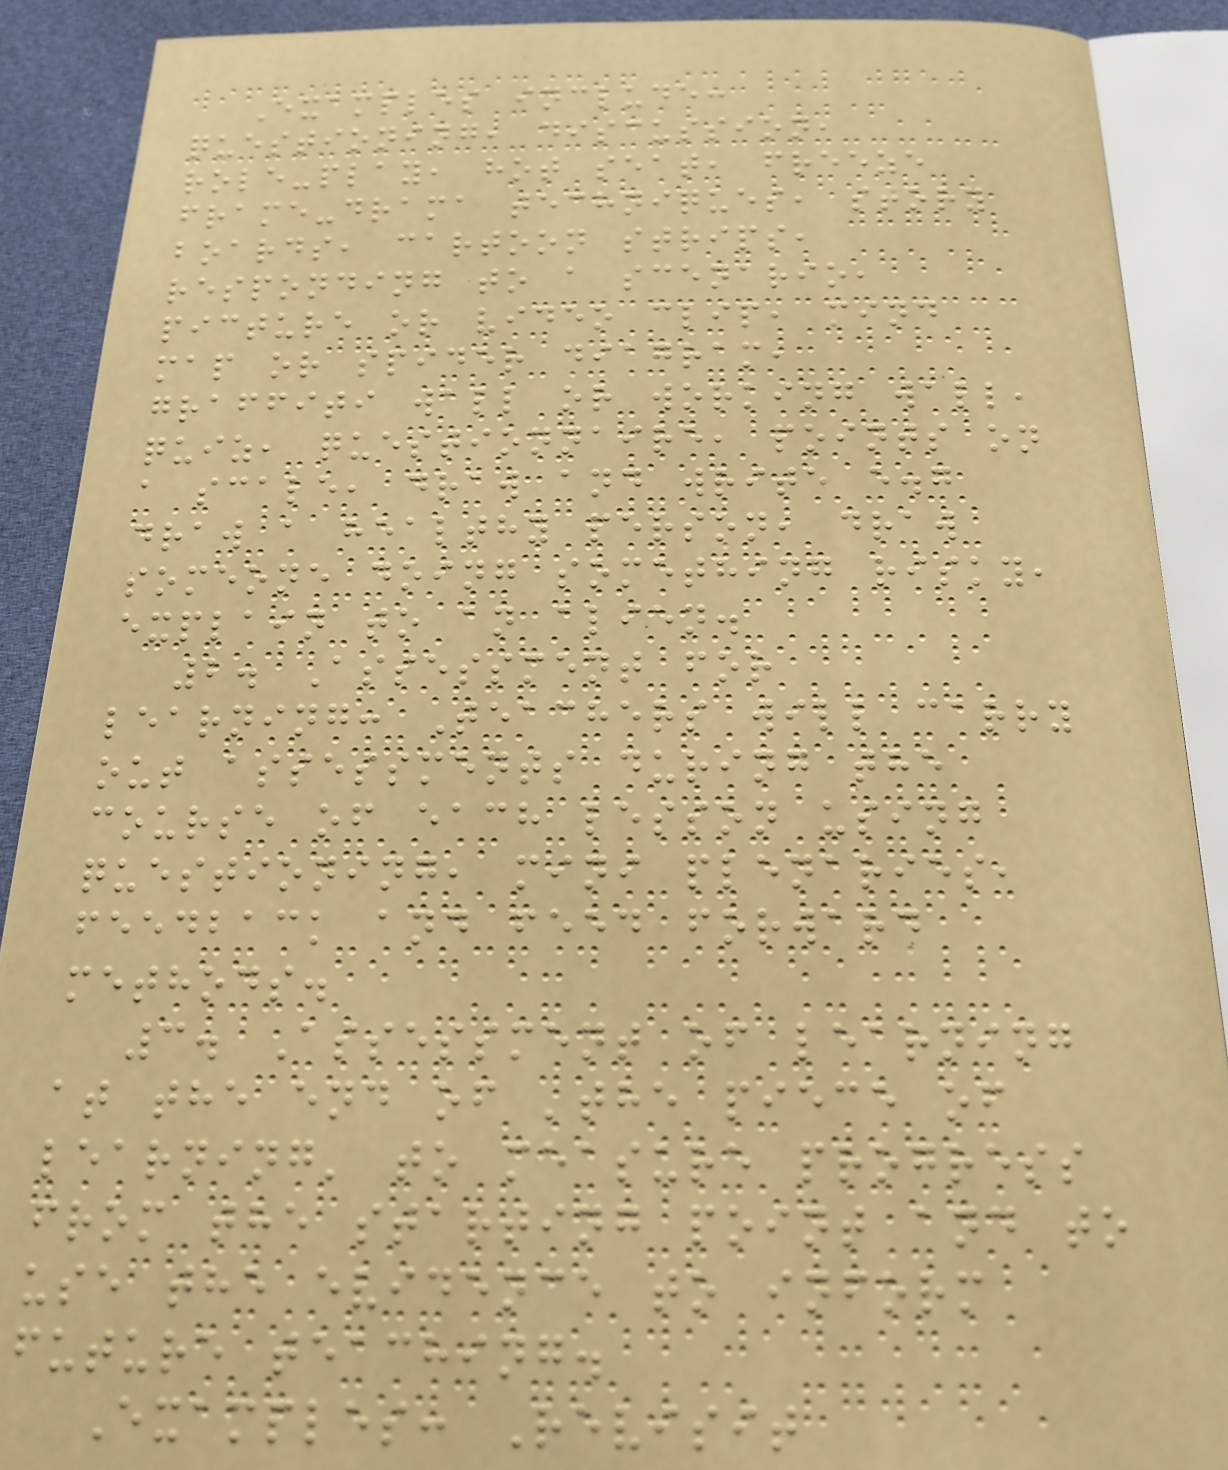Examples include:
questioning, discussion,
role-play, hot seat, freeze
frame-drama techniques, story
boards, cartoon strips,
responding to a scenario,
picture or video clip, mind
map or spider diagram,
graffiti wall or working wall,
quiz, questionnaire, points on
a scale, draw and write e.g
draw a healthy person, draw
someone doing something risky,
explain to an alien.
2. Assessment for
learning: Teachers will carry
out assessments during the
course of each lesson using
questioning, mini plenaries,
feedback and feed forward
methods.
3. Assessment of learning
at the end of 'the piece of
learning' to measure progress
from the starting point and to
use the evidence to inform
future teaching.
Examples: Revisit
